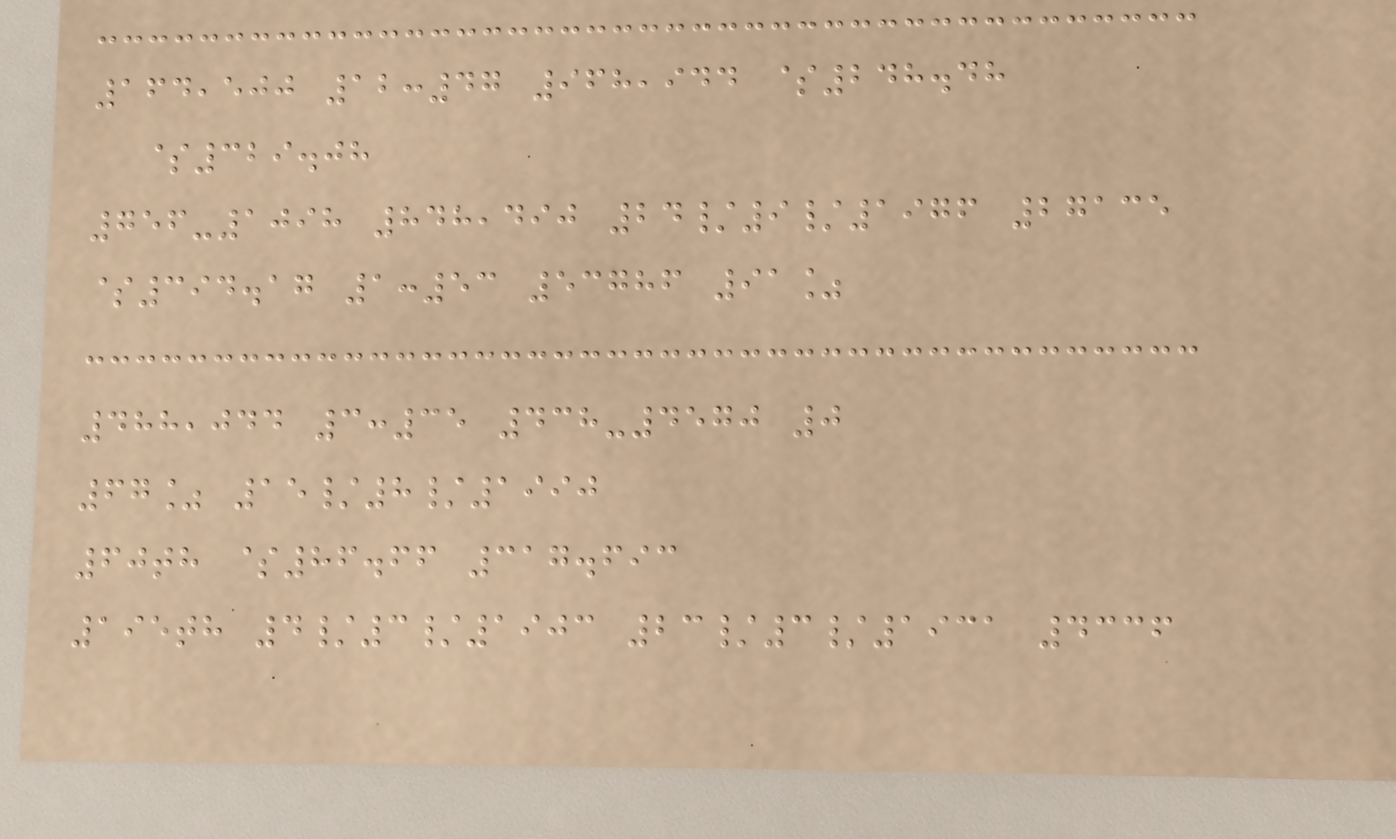164,500 12:47 968,944 $248.48
$329.08
756-1098 848,490 24/9/1976 27135
$394.17 1:53 53786 91%
488,044 3:35 438-4570 0
67% 15/8/1990
60th $86.66 317.693
195th 4/3/1903 23/3/1931 4336
